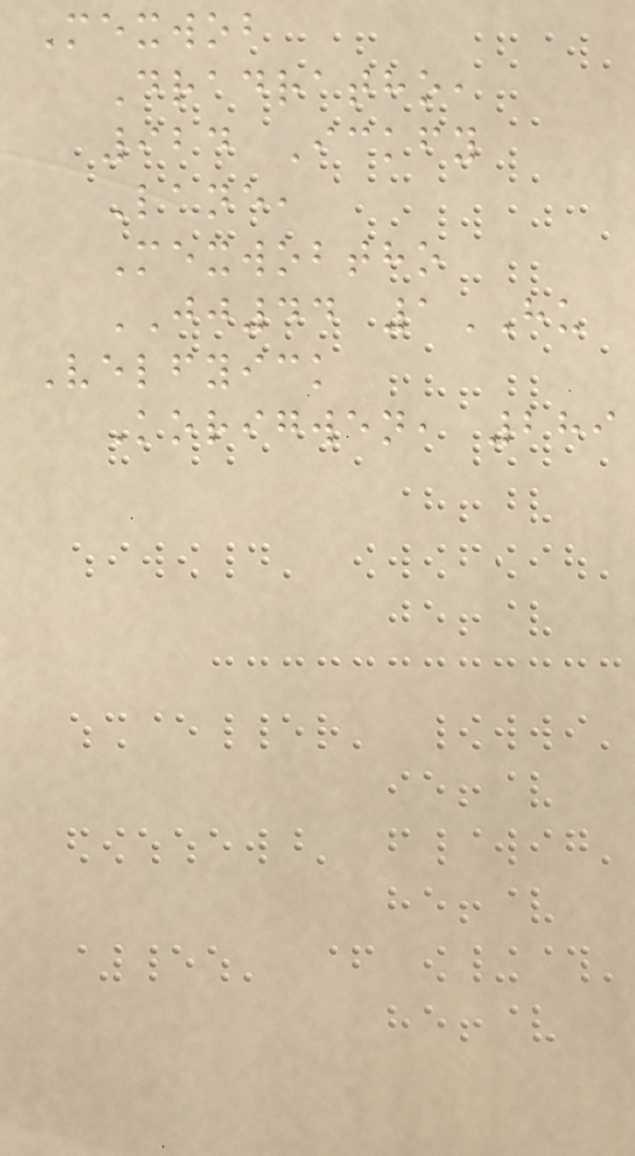Mexwob
Dradratho,
924 Ickfy
Lane,
Mexwobtho
JJ44 1HU
Velfyick
Korigwen, 289
